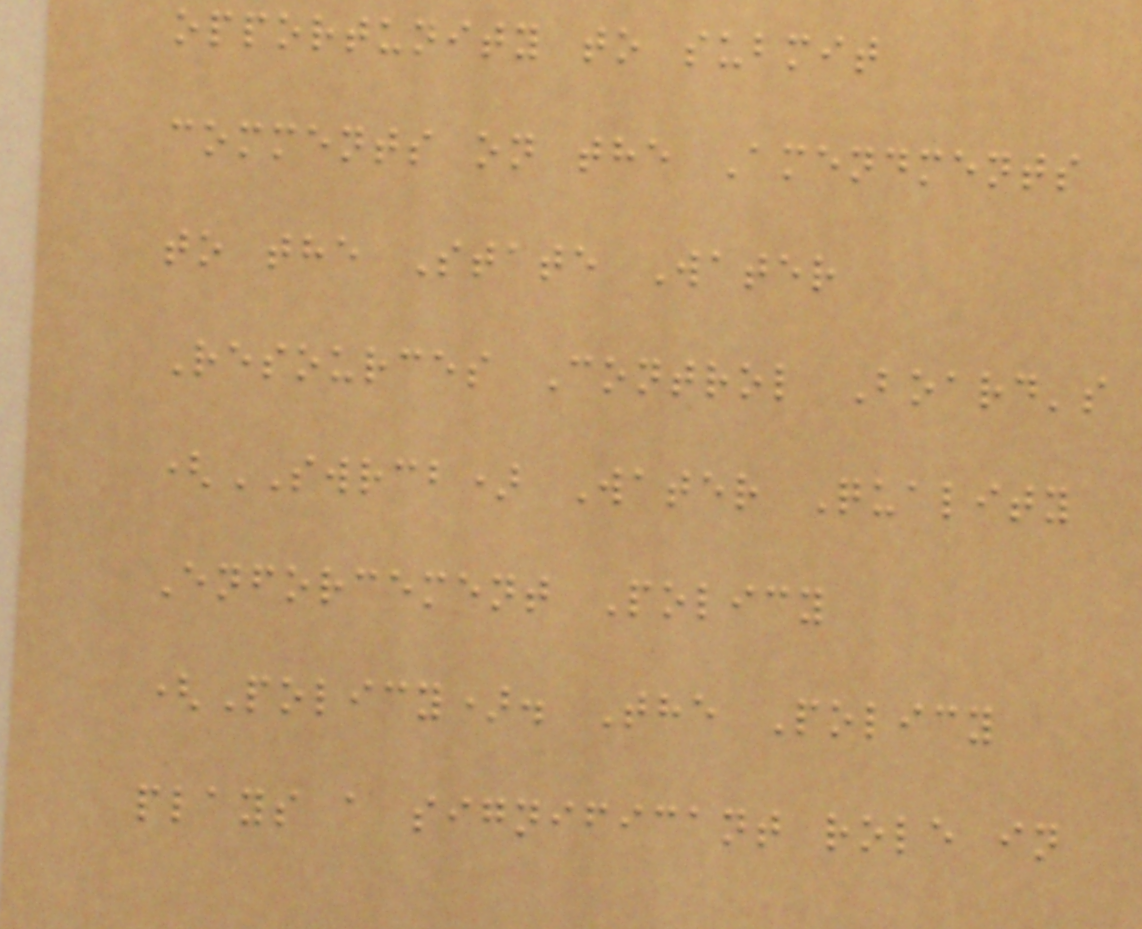opportunity to submit
comments on the Amendments
to the State Water
Resources Control Board's
(SWRCB) Water Quality
Enforcement Policy
(Policy). The Policy
plays a significant role in
